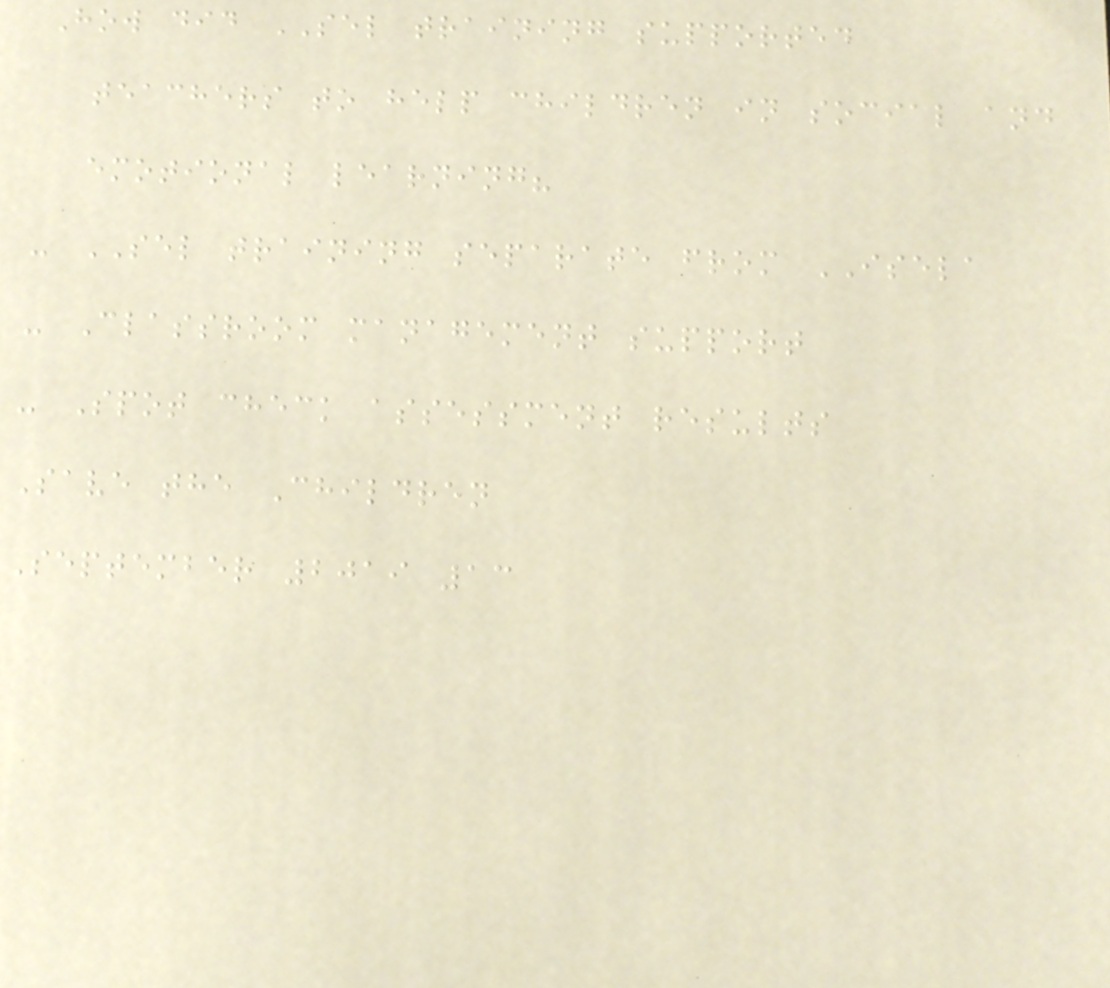How did SEL training supported
teachers to help children in social and
emotional learning?
- SEL training separate from ISELA
- Classroom management support
- Spot check assessment results
Save the Children
September 2019 13
